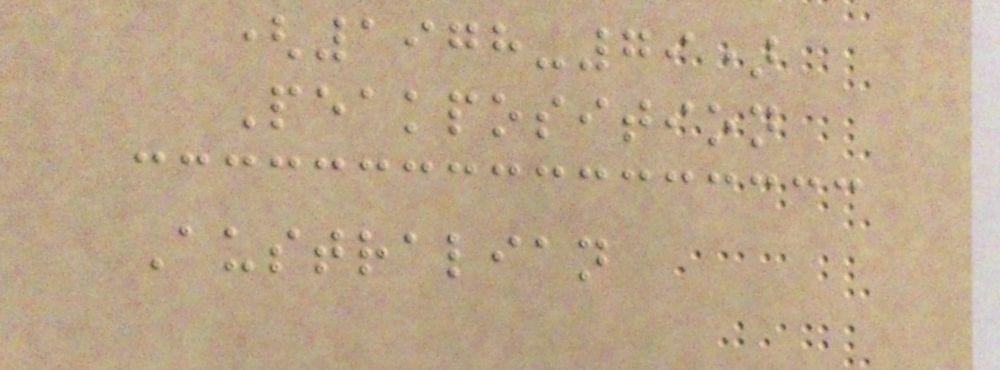(1978-79)
Peakposition
Australian
